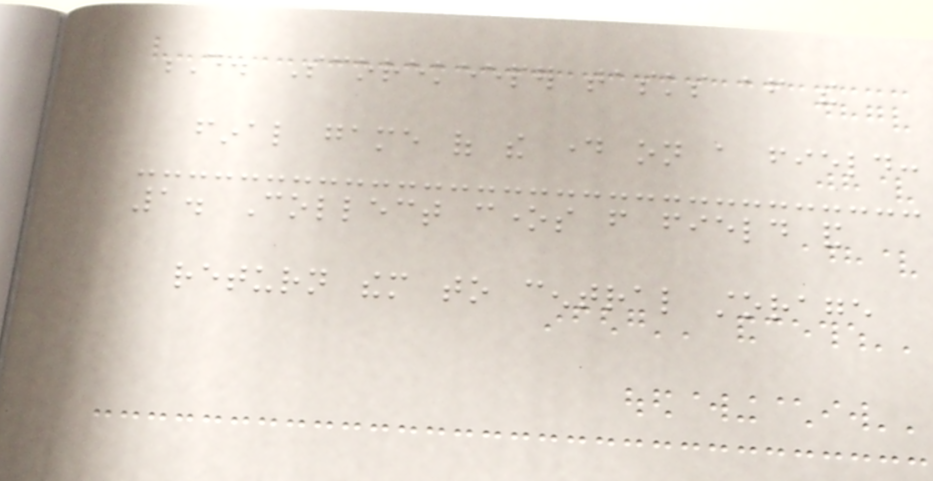D. Scorekeeper tasks after the
final game of the day on a field:
1. Collect cones from field and
return them to central storage
